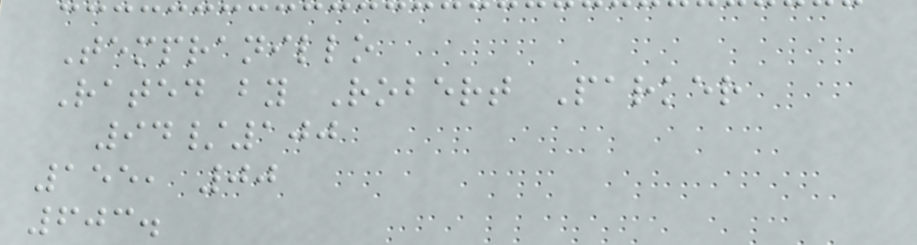Tempranillo
Rated by Robert Parker
94/100
155, 00
603.
